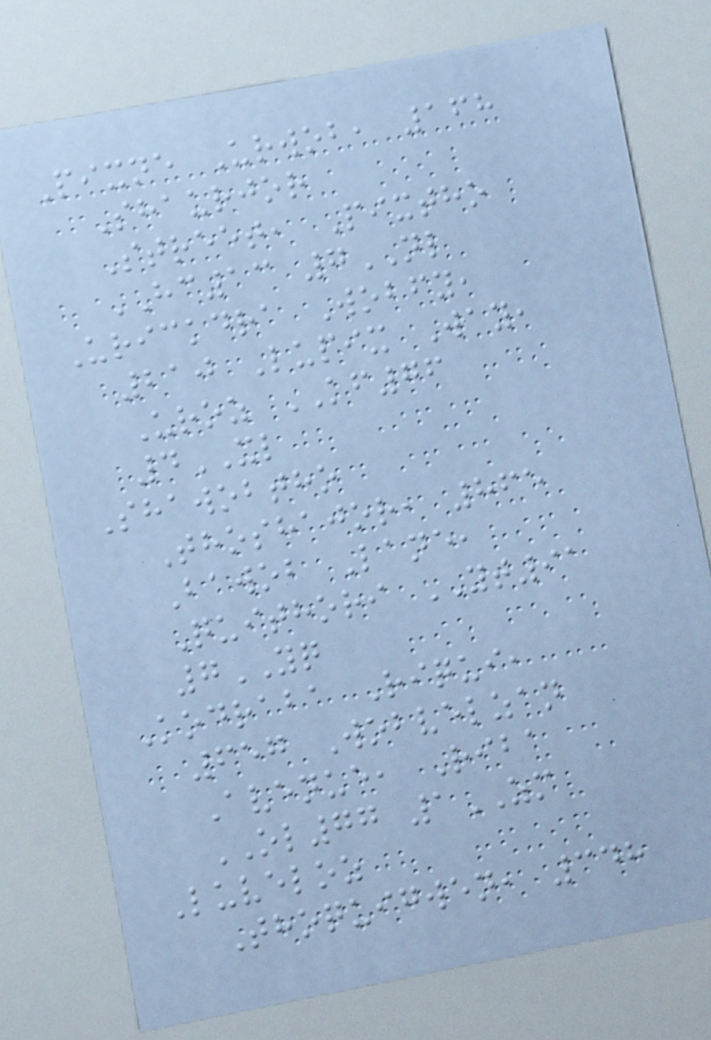Pixne Urwob, 168
Shaurjor
Street, Pixtho
HC13 7NL
Urickdra Wobfy,
210 Lupix Way,
Uroz KF76
4XL
Shawobtho
Thoshajor, 865
Bawob Lane,
Quithori YT91
7YQ
Kodraba Riqui,
657 Wobvelzan
Avenue, Riba
OL77 1ZM
Luveloz
Thoquigwen, 348
